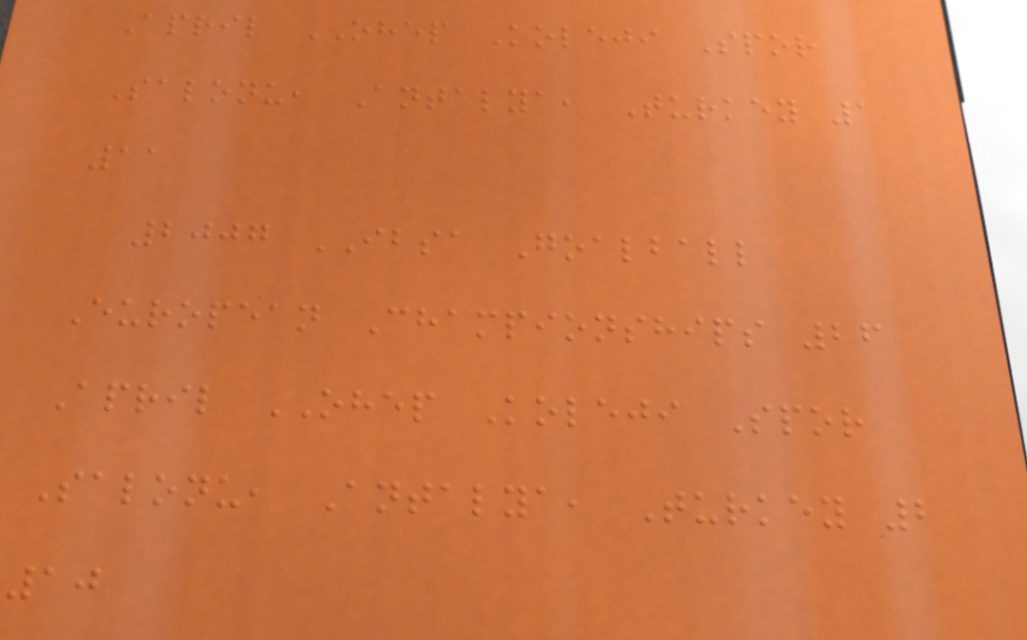April OHEP Koleji Spor
Salonu, Antalya, Turkey 1
11
2007 IBSA Goalball
European Championships 26
April OHEP Koleji Spor
Salonu, Antalya, Turkey 2
10
